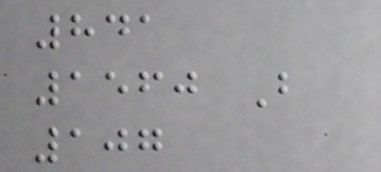841
1560 B
107
